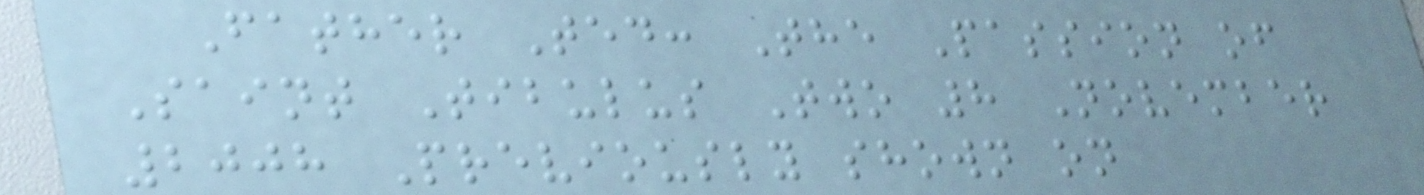Father Ted: The Passion of
Saint Tibulus Two 8 November
2008 Previously shown on
